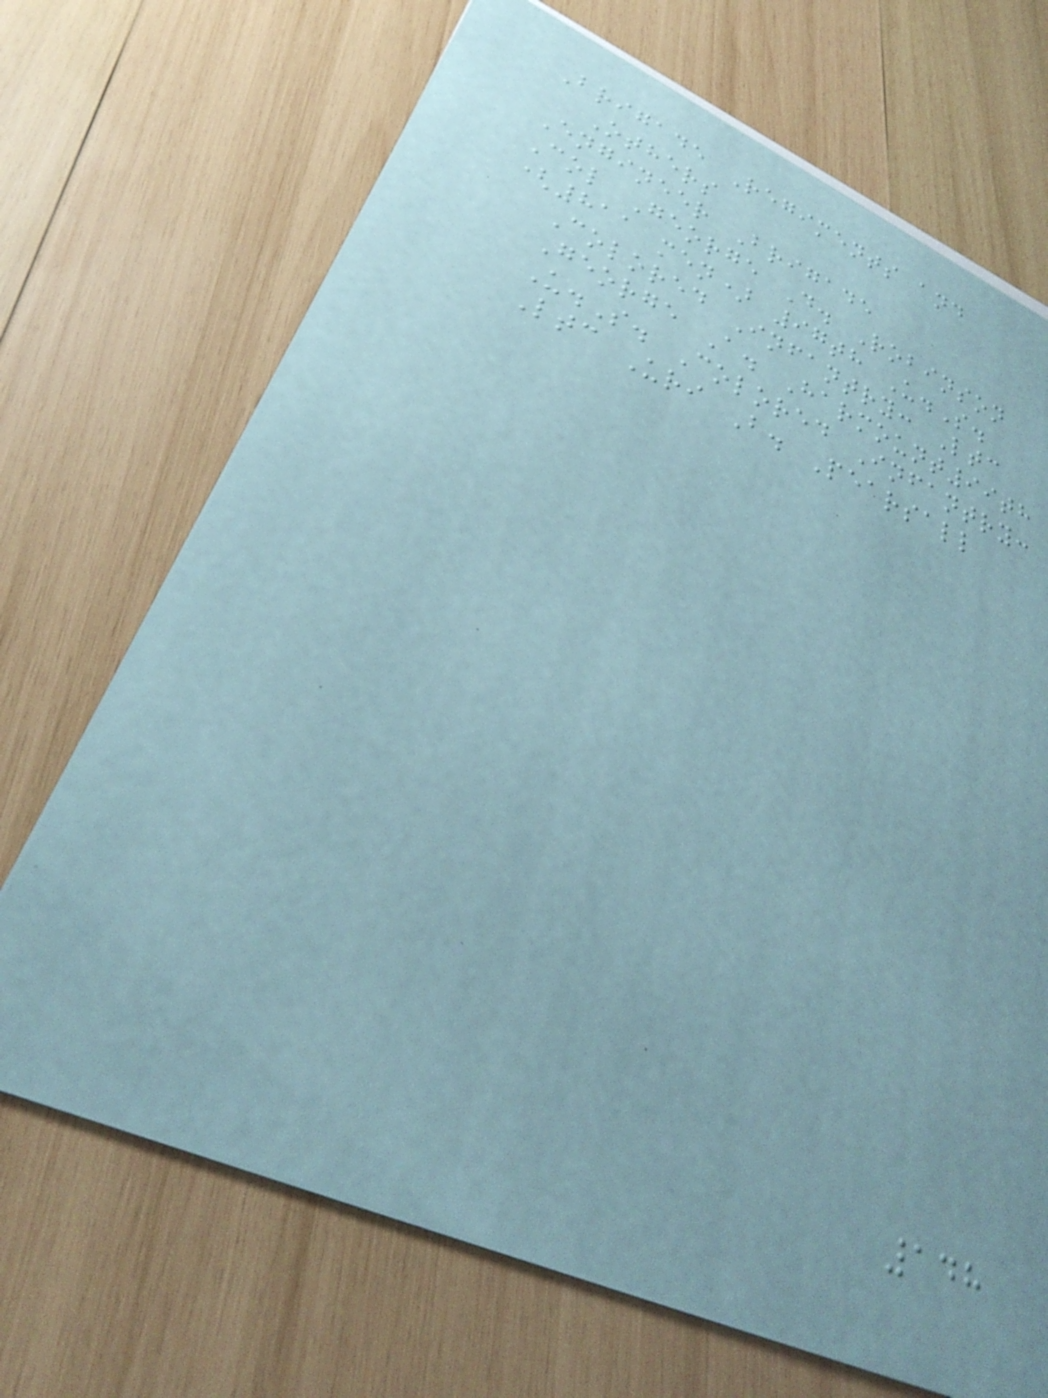Brigade Regiments and
Others
Engineer Brigade
Col George D. Robinson
(811 men) 97th U.S.
Colored Infantry: Ltc
George A. Harmount99th
U.S. Colored Infantry:
Ltc Uri B. Pearsall
148
